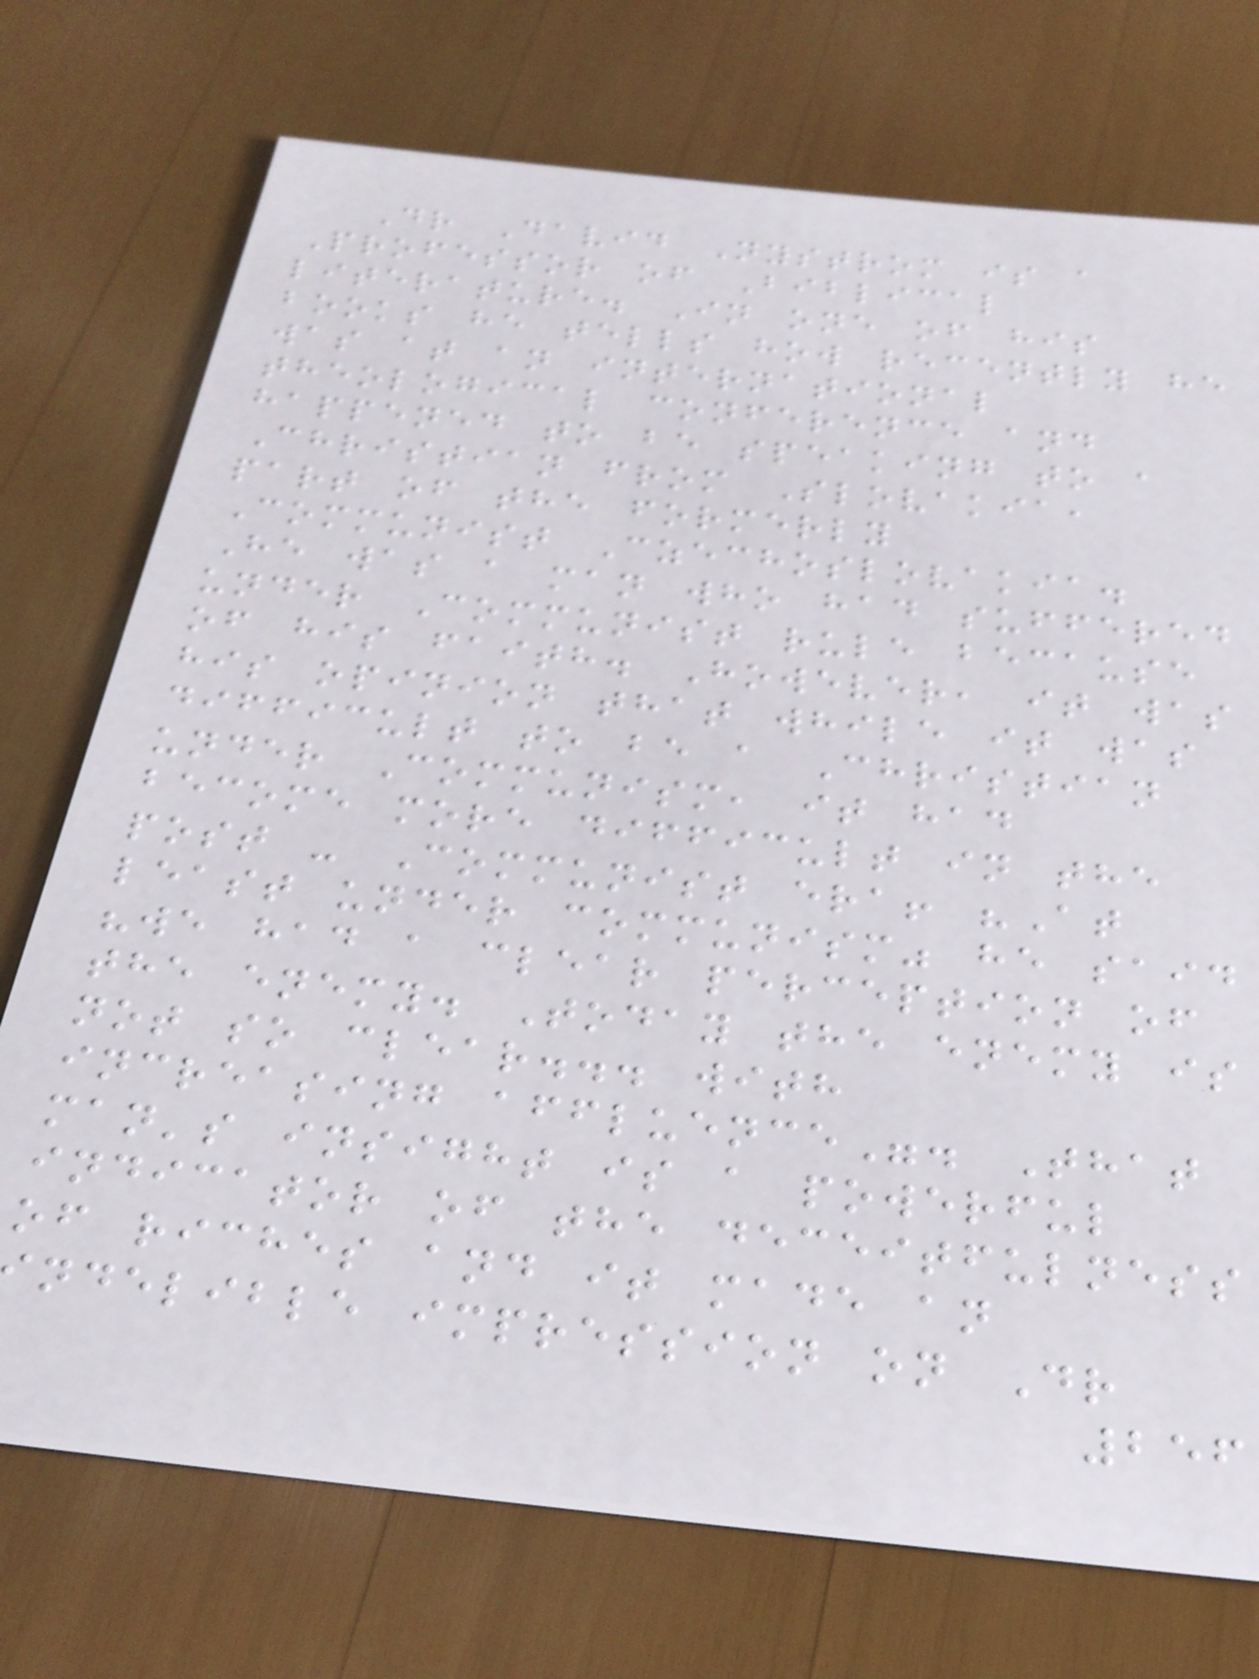Dr David Nystrom is a
Professor of Biblical
literature. In one of his
books he tells how recently he
was at an international
theological conference and
happened to be speaking to a
Christian from Slovakia,
part of the formerly
Communist Czechoslovakia.
He was a man who had suffered
under Communist rule because
of his faith. However, it was
his opinion that while it was
difficult to be a Christian
under Communism, it had
become more difficult in the
post - Communist era! "At
least under communism" he said
"we had a clear perception of
the enemy. Today the enemy is
not so clear... with
increasing affluence". That
man's insight is a powerful
indicator of the deceitfulness
of riches and it made an
ndelible impression on Dr
256
